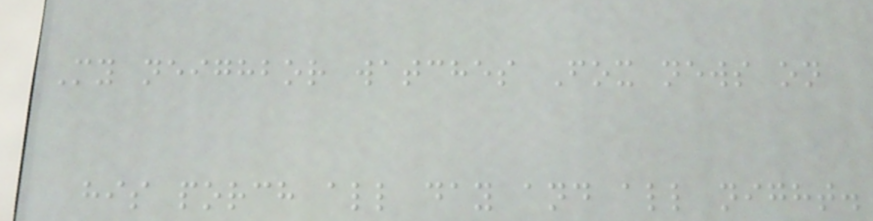My neighbor watches Fox news on
his porch all day and all night.
